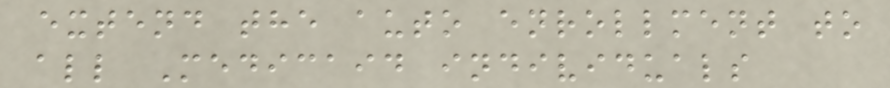extend the auto enrollment to
all Medicaid individuals
